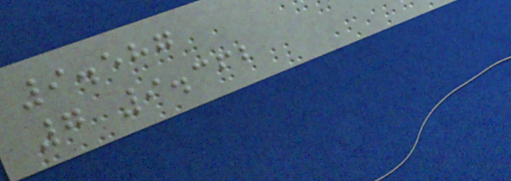9.587
7 9.362
